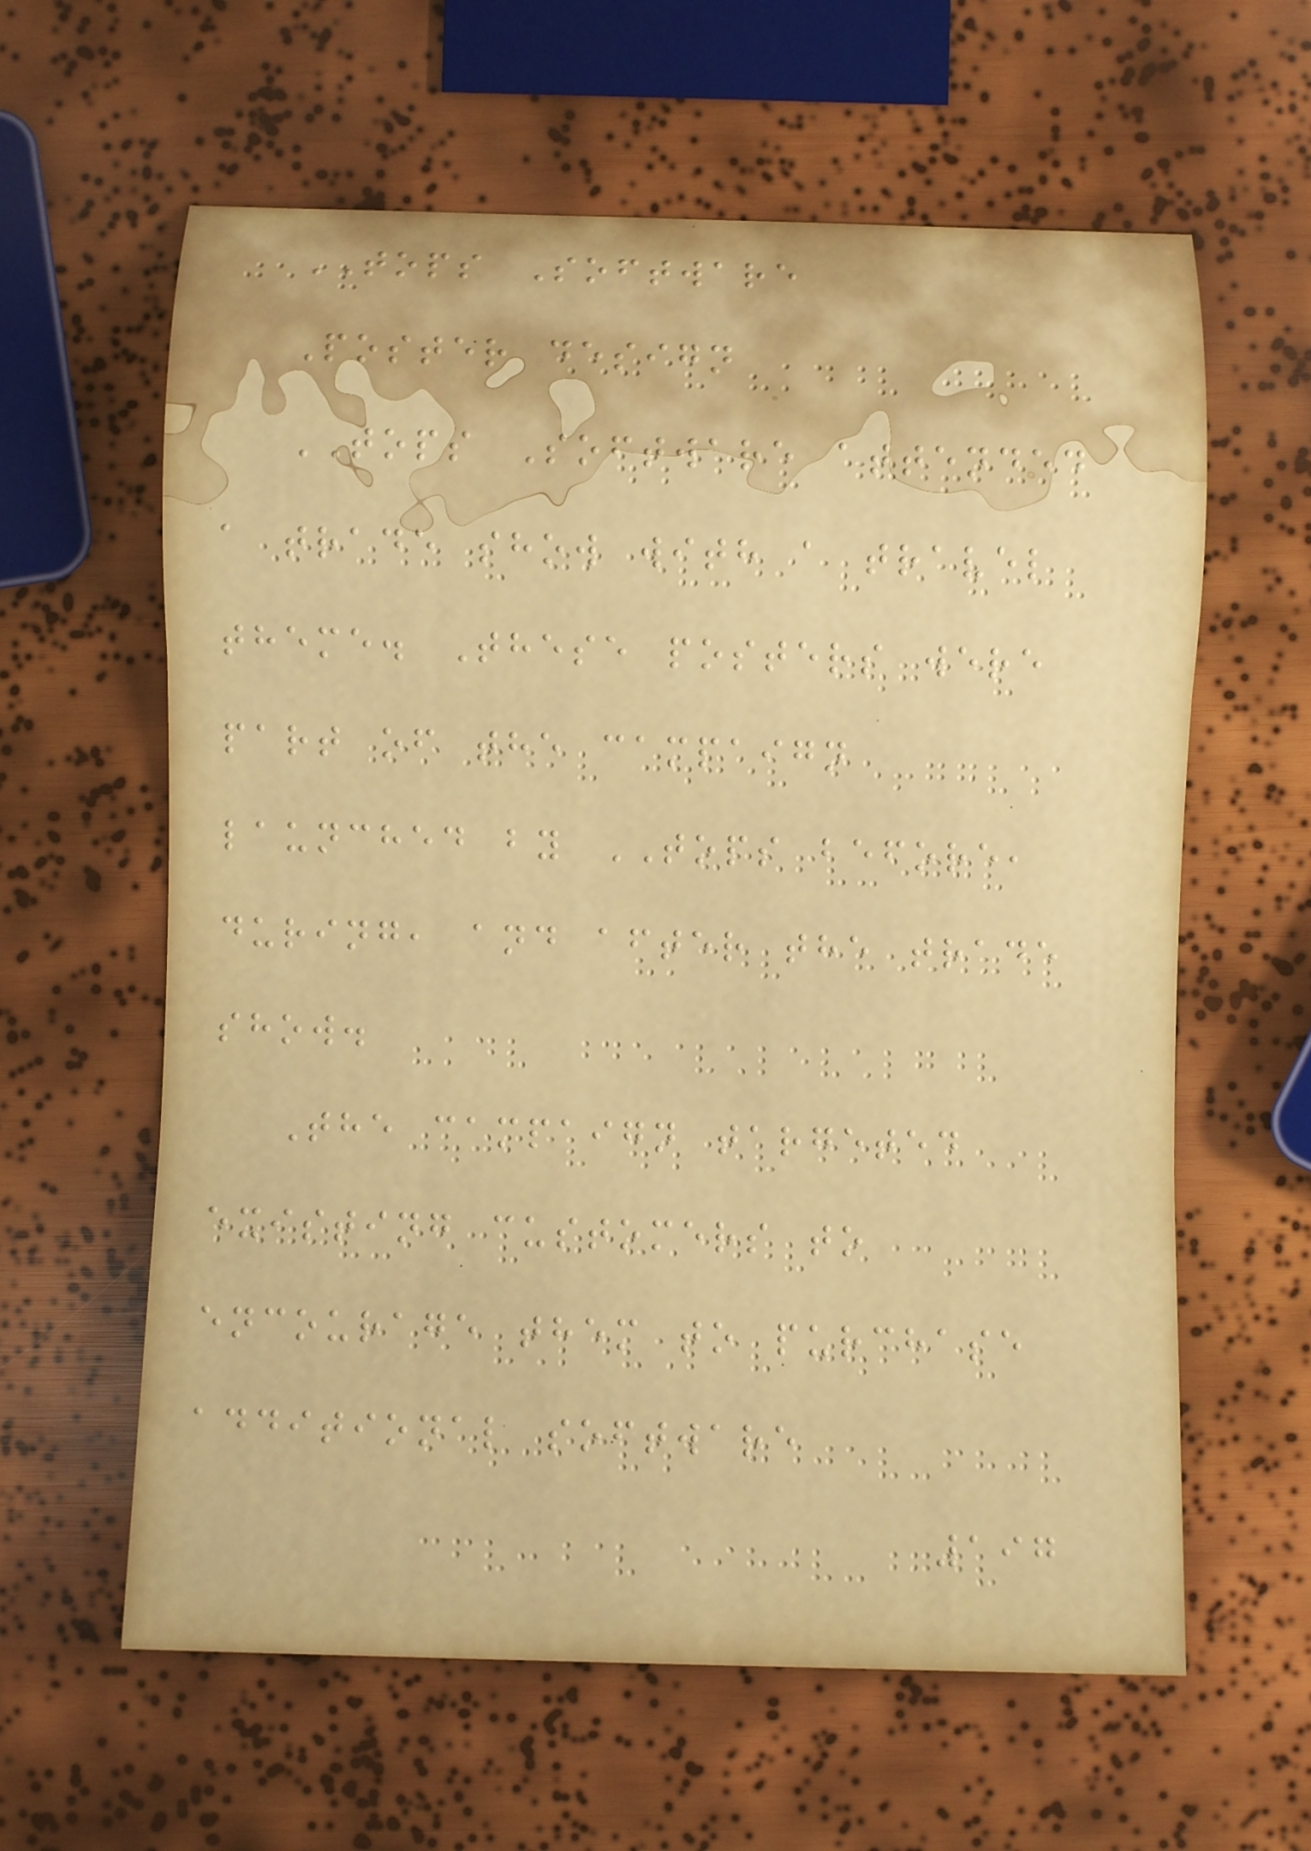TOPS Software
Poster design
TOPS Software attended
a trade show with a travel
theme. These posters were
part of the campaign
launched by TOPS before,
during, and after the trade
show.
The campaign targeted
existing customers to
encourage them to purchase
additional software
197
